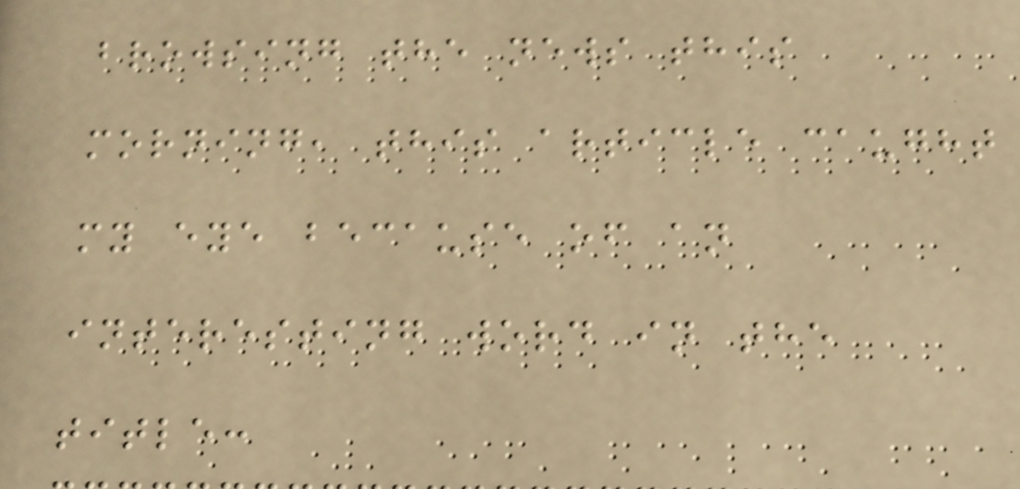browsing the news this
morning, this article caught
my eye because of an
interesting word in the
title:
